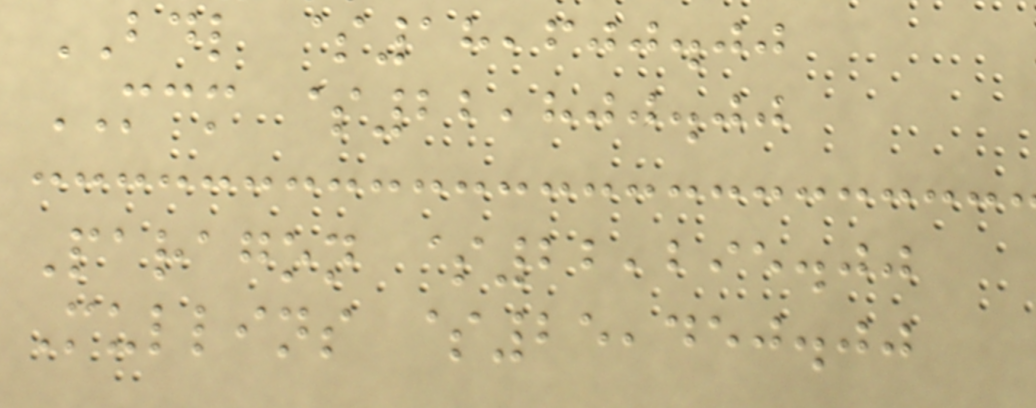BDL $18,600.00
MCM $22,800.00
Paragon $22,295.00
Mullins $25,450.00
